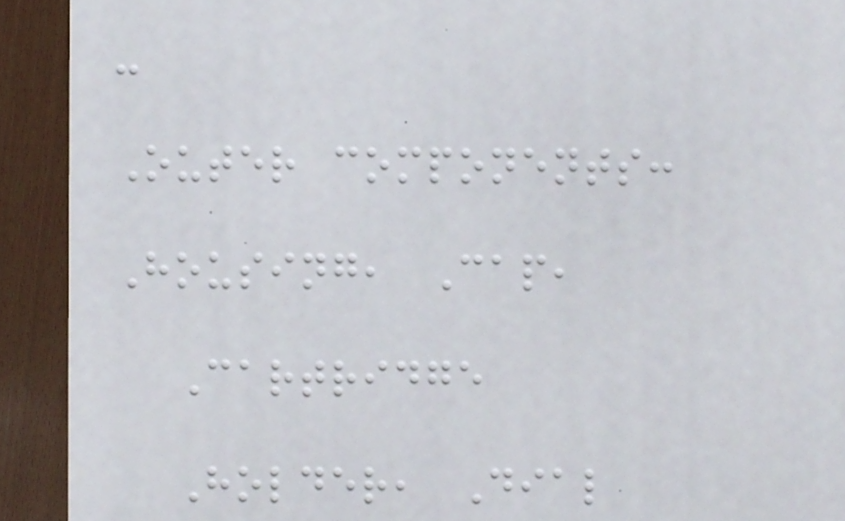-
Outer components:
Housing, Cap,
Cartridge
Holder, Dial
